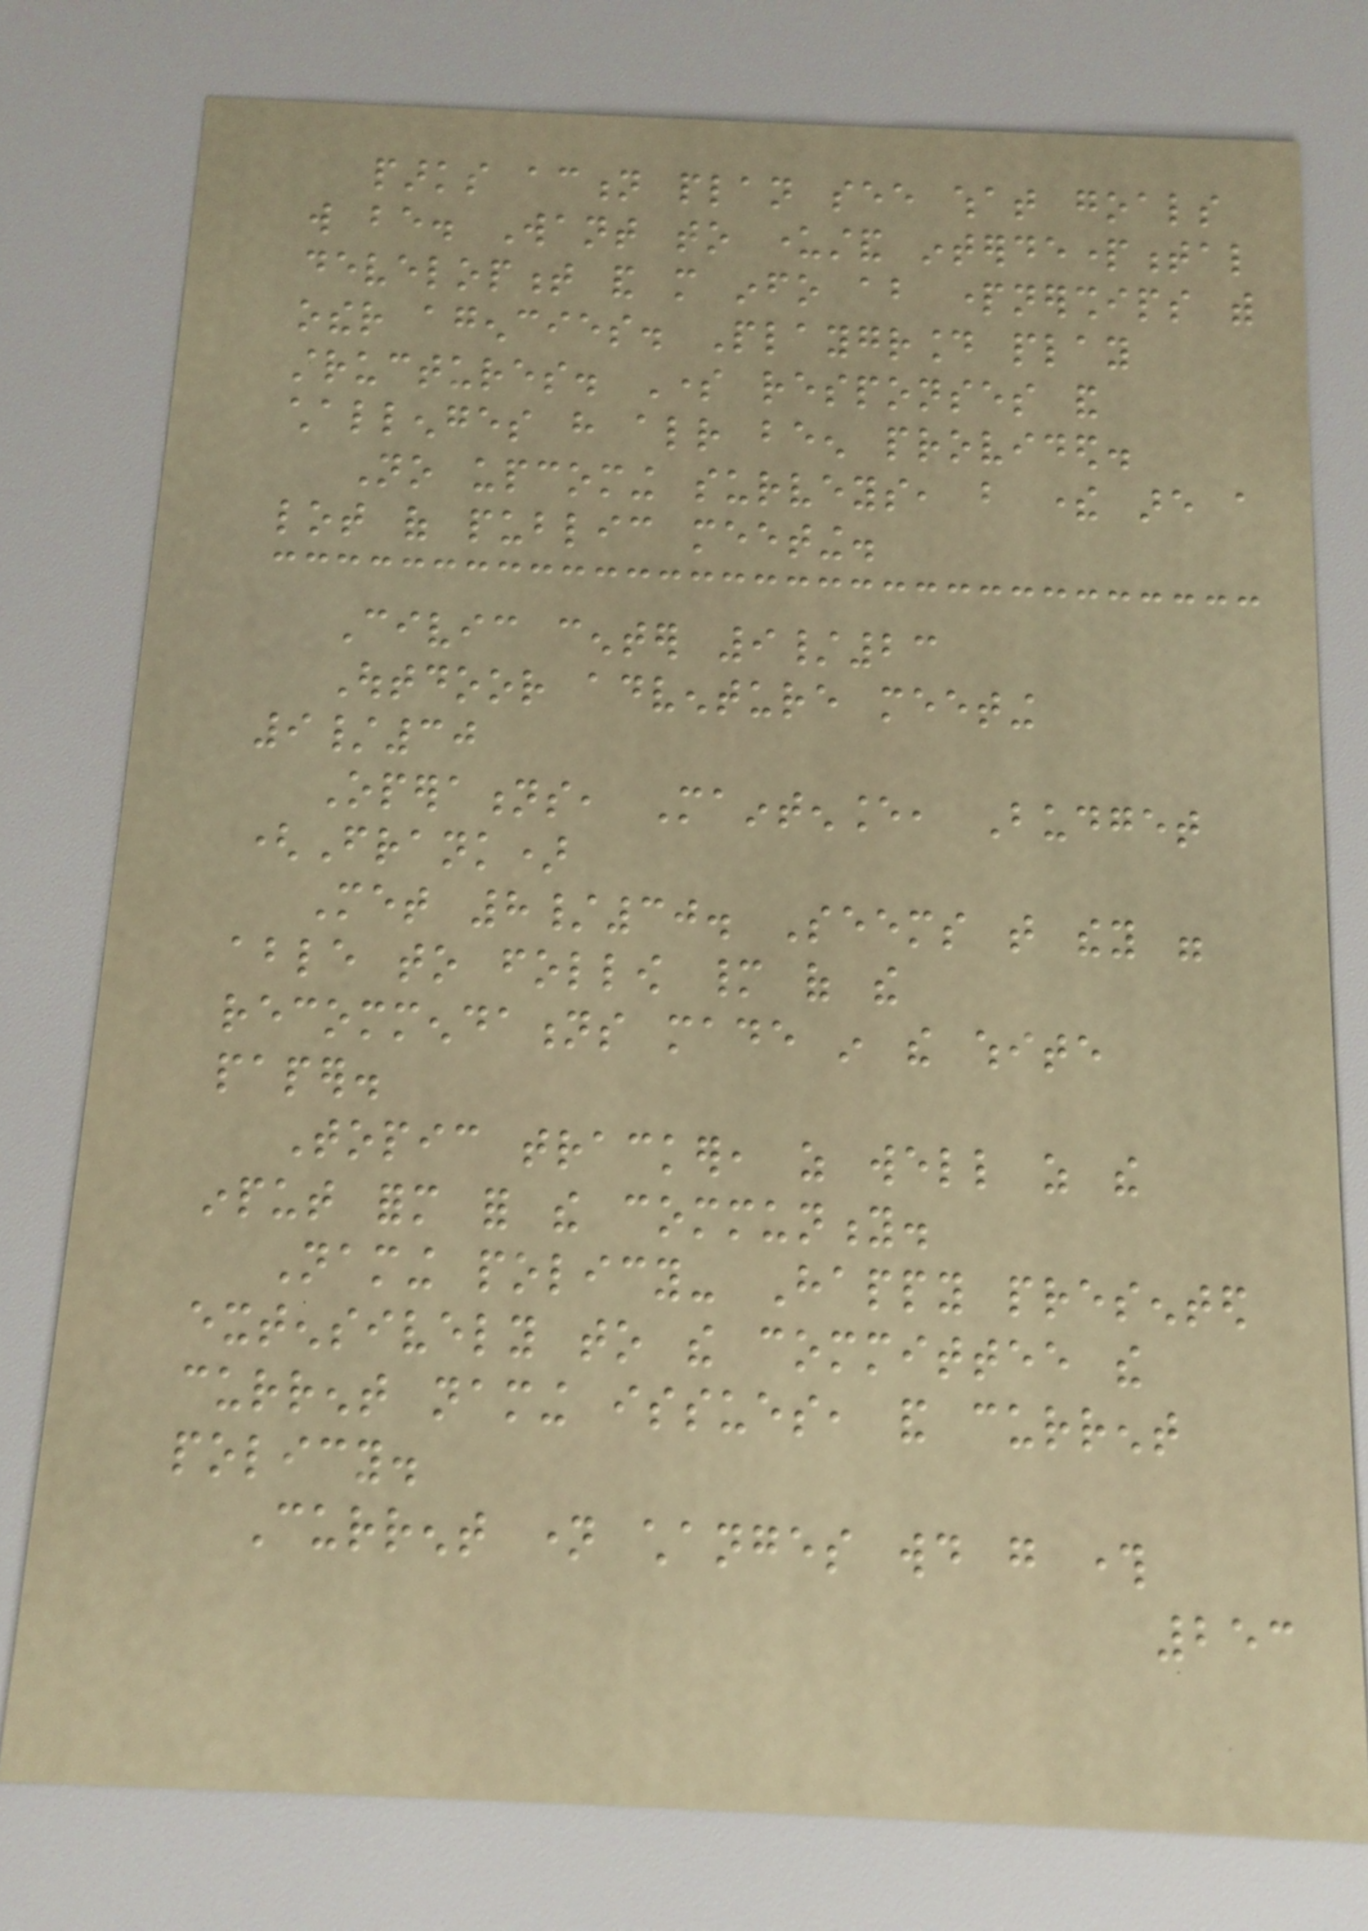parks action plan see what goals
will be. Want to understand interdepartmental
development and more info about partnerships with
other agencies. Playground play
structures. Some responses and
challenges have already been provided.
No upcoming surveys, but there are a
lot of public meeting.
Civic center 9/23
Outdoor adventure meeting
9/30
Operations, Maintenance, Budget
(Frank)
Met 8/30. Seems that they were
able to follow many of the
recommendations made in the white
paper.
Topic tracker, as well as the
input form for the community.
Naming policy- Happy presented
extensively to the committee the
current naming issues, and current
policy.
Current name changes would go through
253
